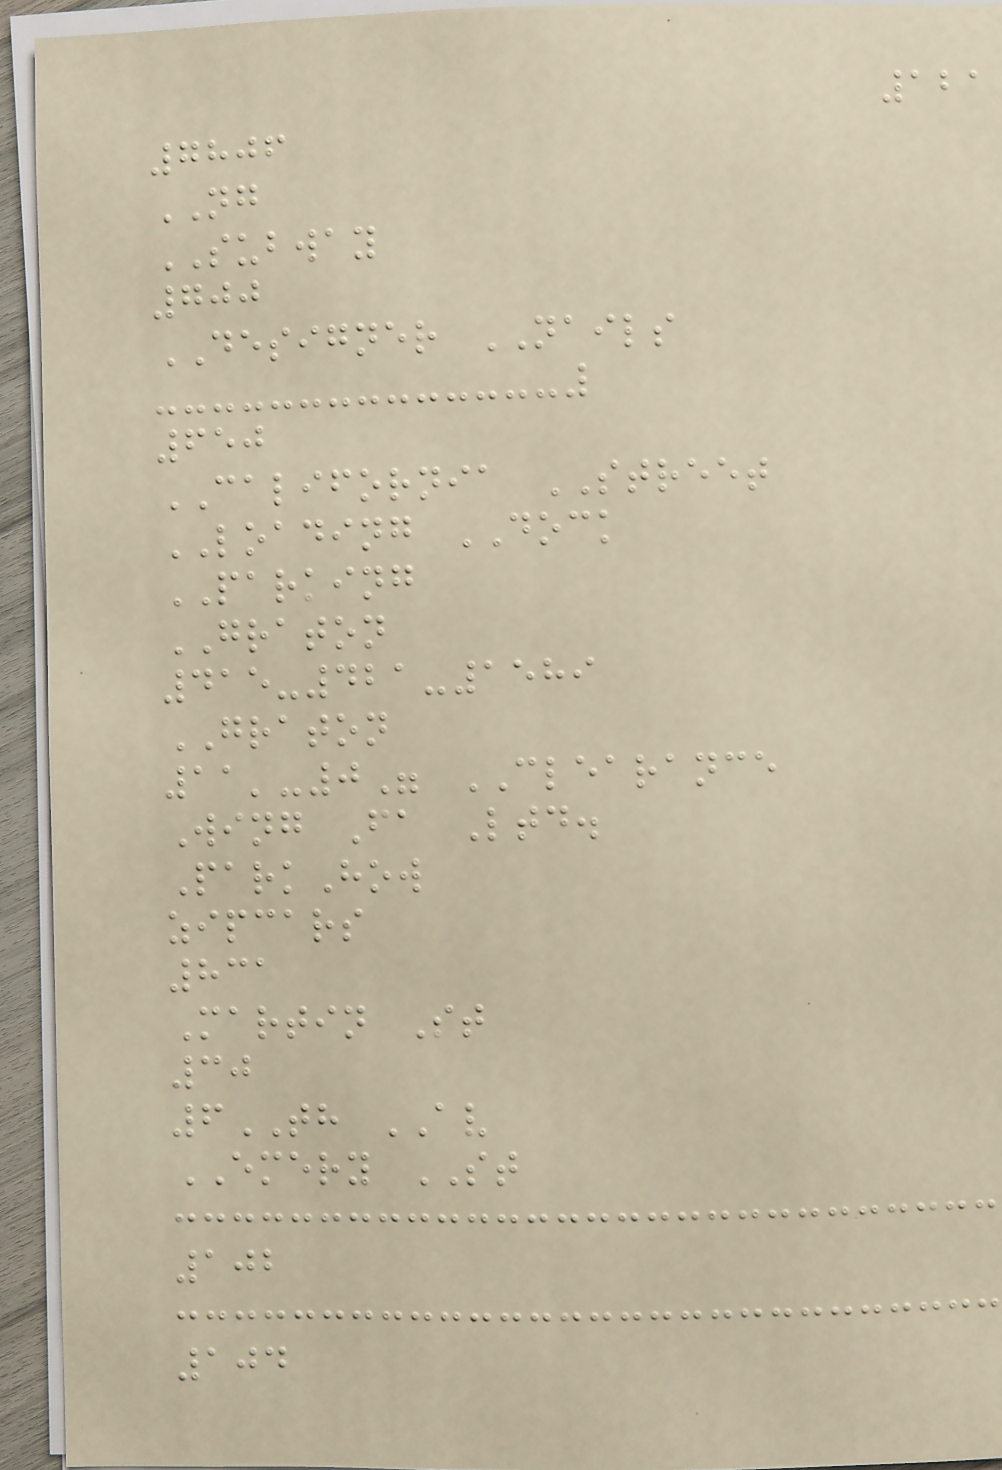121
7806
NG
SUBWAY
700
DESIGNER NAILS
650
CALIFORNIA STREET
LOADING DOCK
PARKING
GRATON
415-421-1589
GRATON
11'-0" CLEARANCE
Wing Fa Ltd.
ParkHow
zipcars
831
Martin St
30
6TH AV
EMERY ST
102
104
